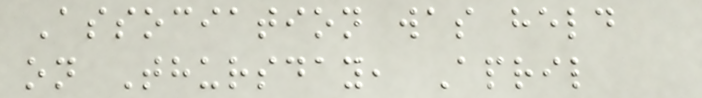Association was held
on Thursday, April
